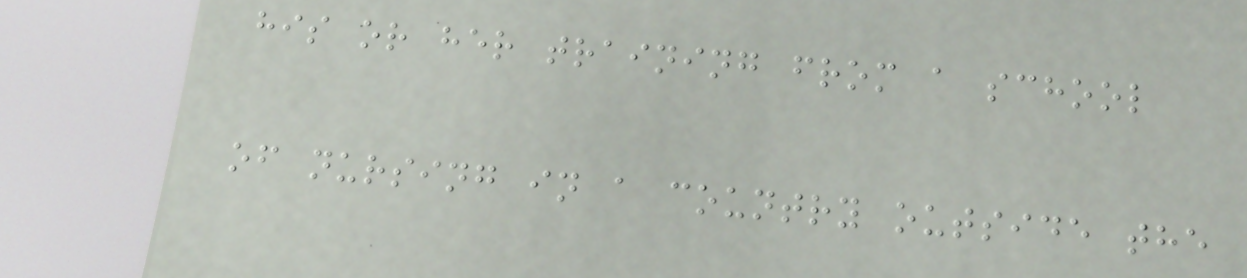his or her training from a school
of nursing in a country outside the
